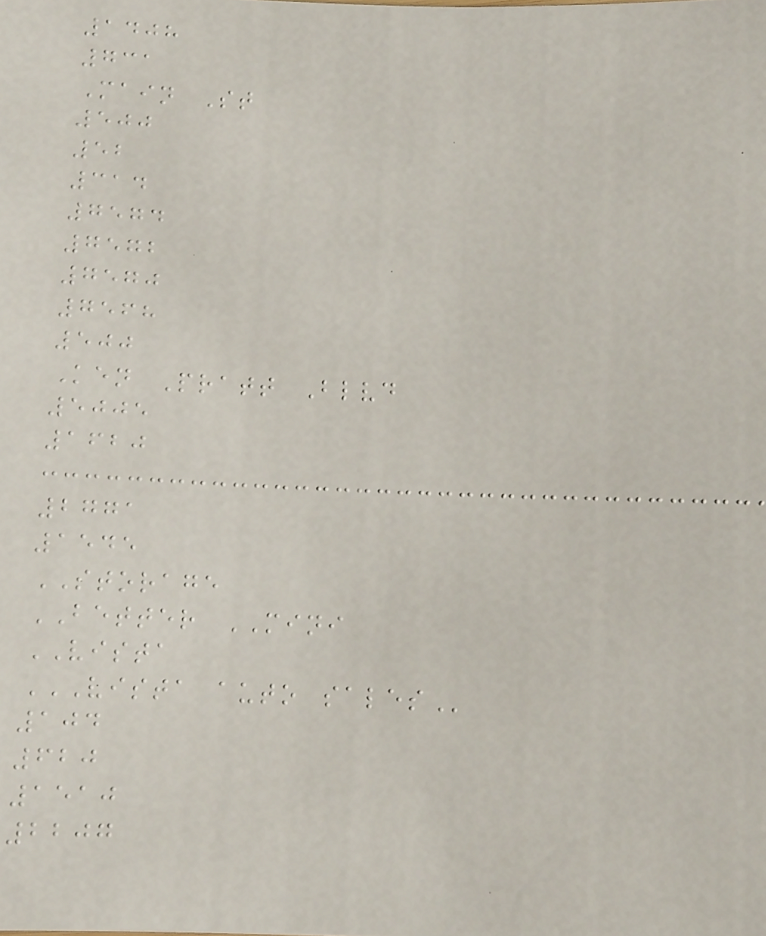1408
731
Main St
500
52
314
7574
7572
7570
7568
500
Ken Pratt Blvd
5005
1620
2771
1545
STORAGE
BETTER MINI
VISTA
VISTA AUTO SALES
104
620
1510
2207
